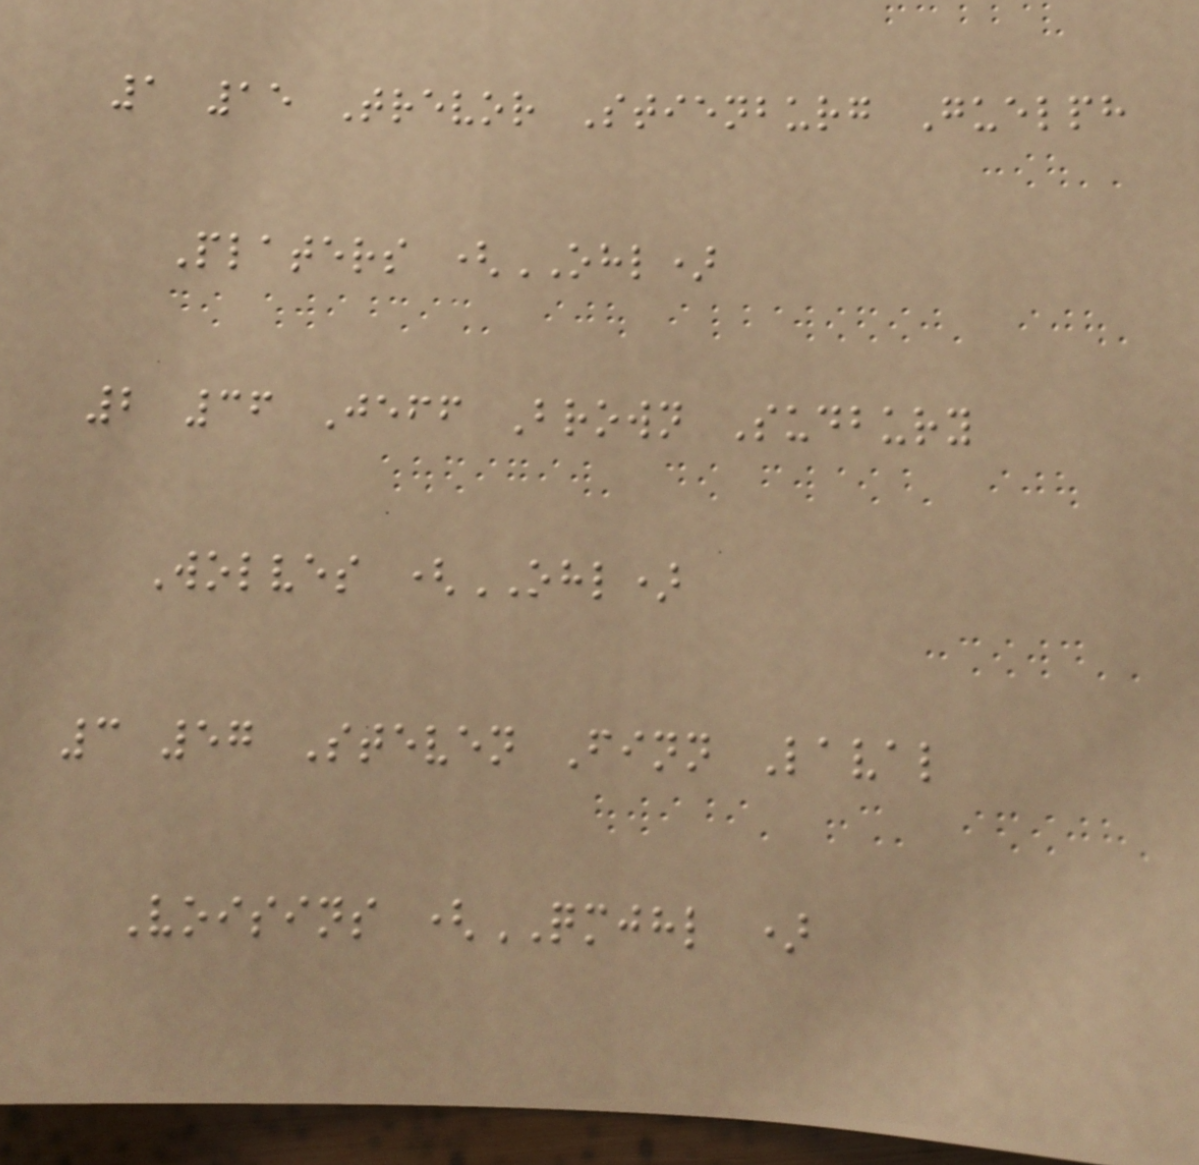1 15 Trevor Stienburg Guelph
Platers (OHL)
2 36 Jeff Brown Sudbury
Wolves (OHL)
3 57 Steven Finn Laval
Voisins (QMJHL )
